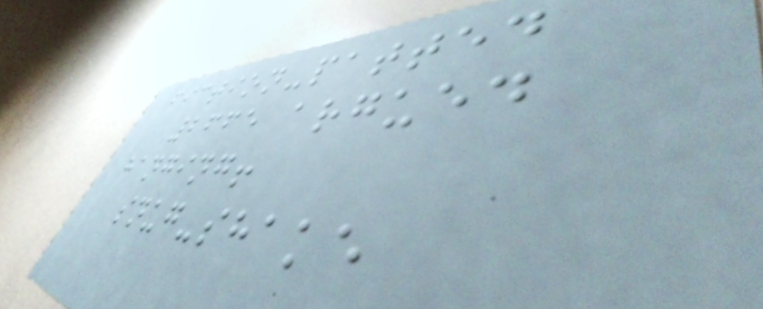fiction-patted
2665 argued
hanging!
snug-shake
